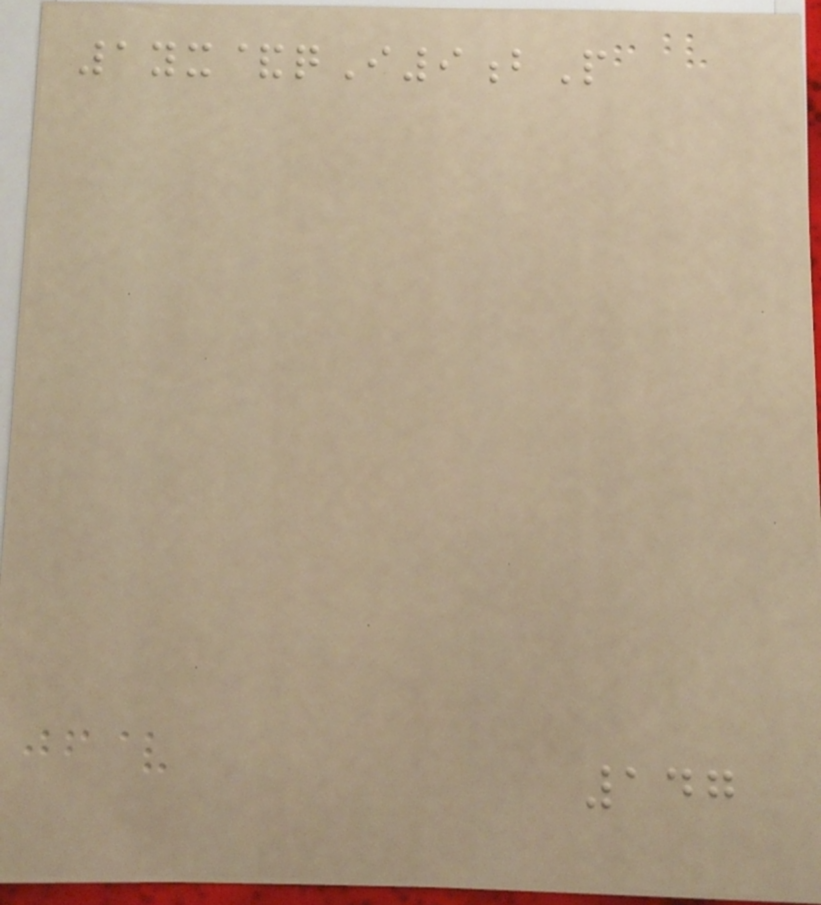1yx&qI9bP
147
